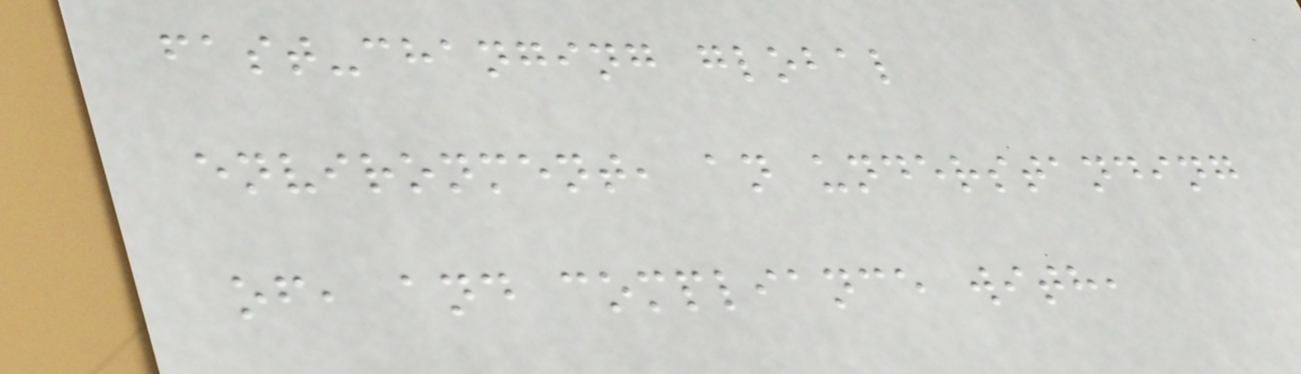fast-changing global
environment, an understanding
of, and compliance with,
